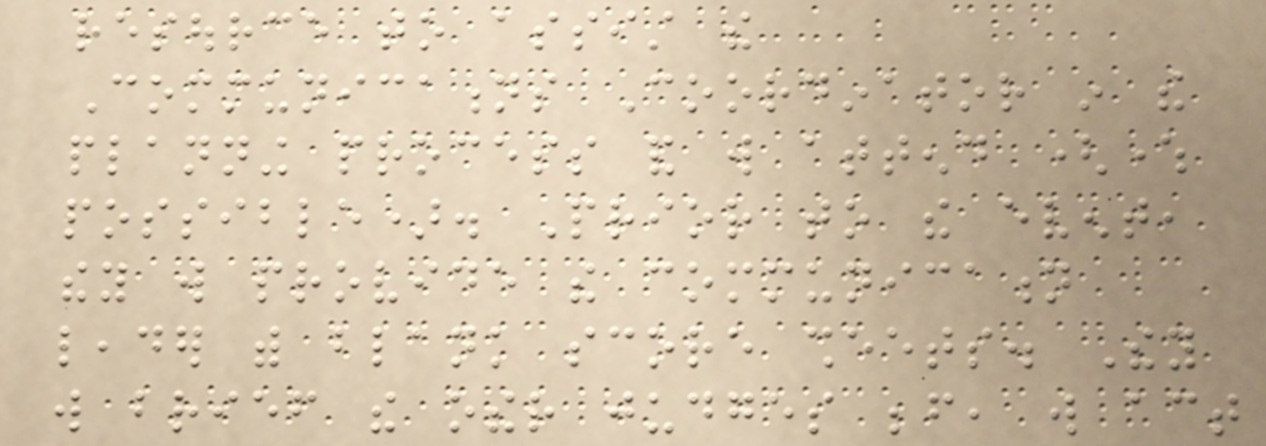resource to assist the
Communications Coordinator in the
planning process and will attend (where
possible). Prior to the event,
they will provide the communication
leader with blank score sheets. They
will brief the other judges before, will act
